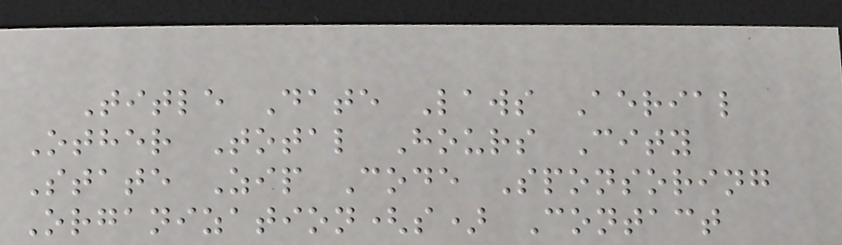Title Date Laws Aerial
Other Total Hours City
State Zip Code Sponsoring
Organization(s) Contact
